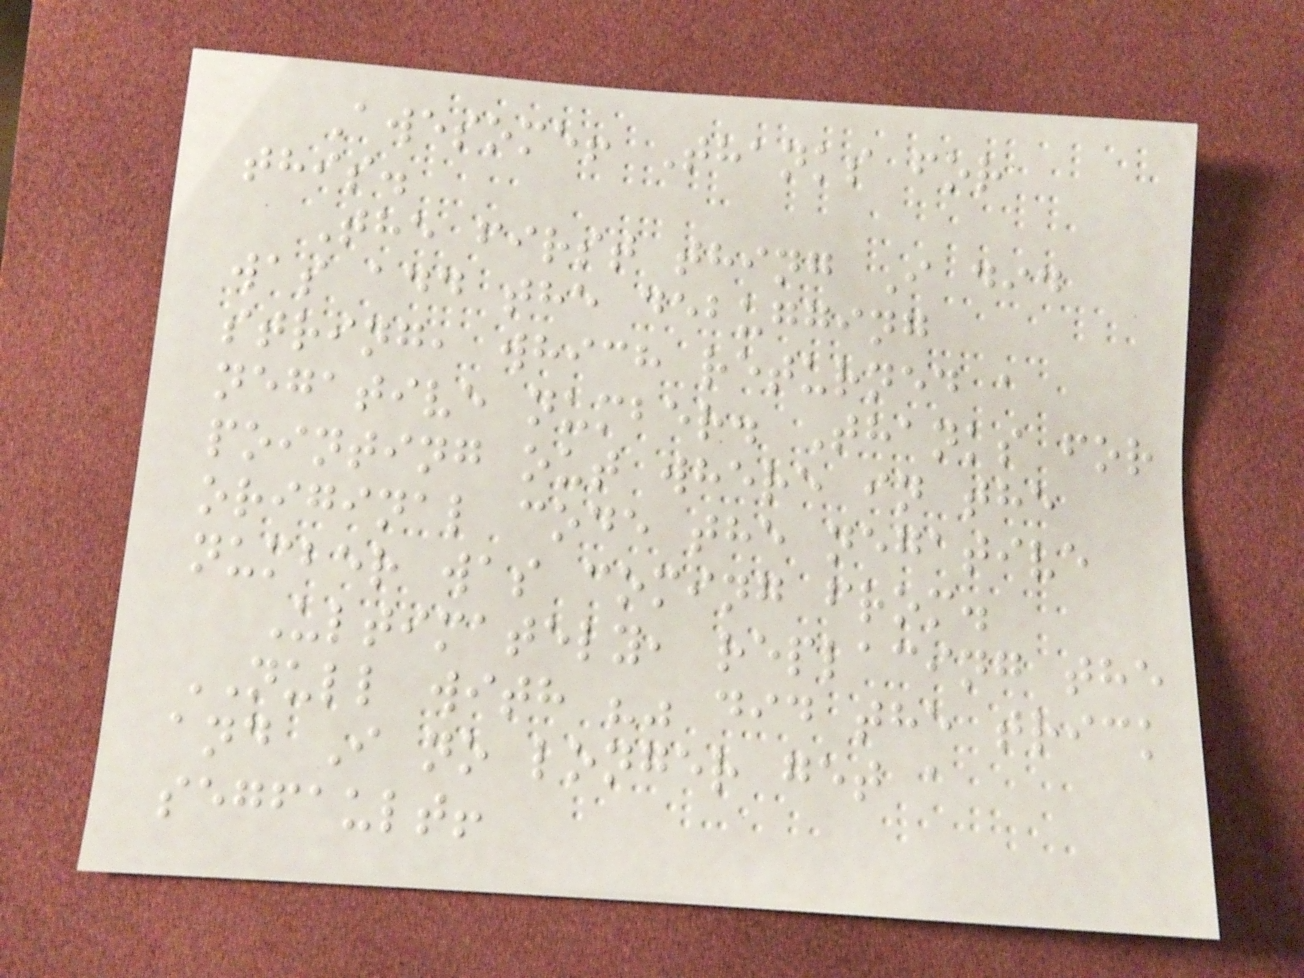Awesome! Thanks for
this.
The first thing I did
was add the debugging
string, which returned a
negative number. Thanks for
pointing out where in the
original code the negative
number was coming from.
Ultimately, replacing the
NULL with "" did the trick
and I no longer get a
segfault!
